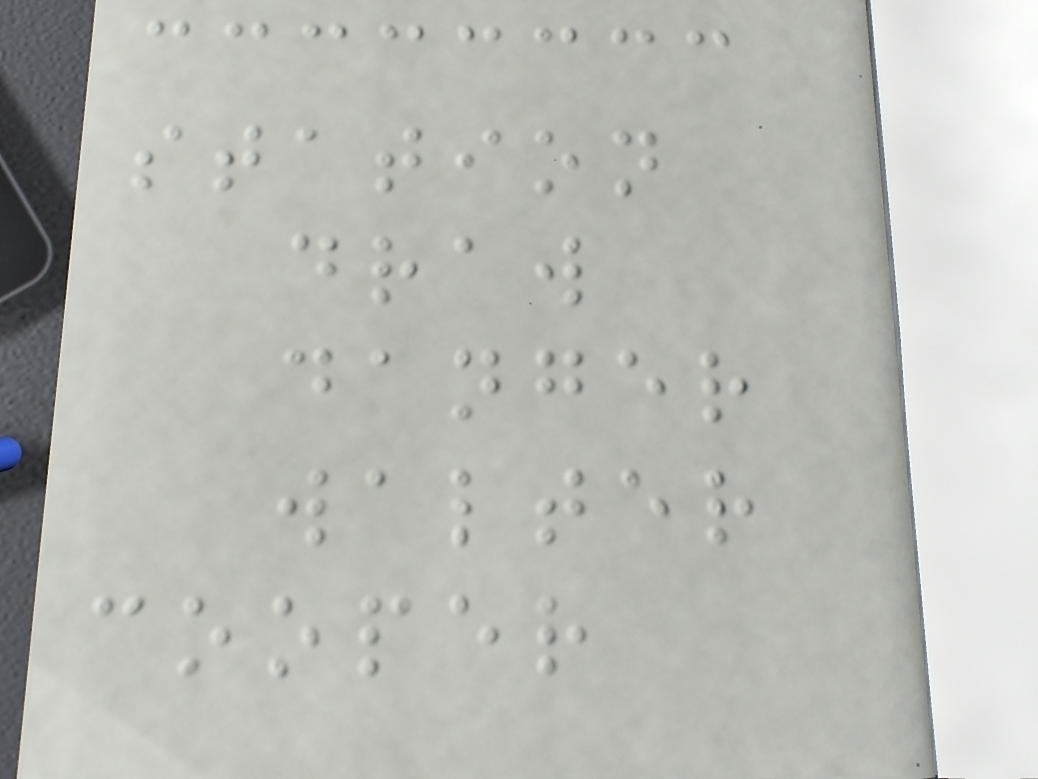station
draw
danger
walter
cooper
